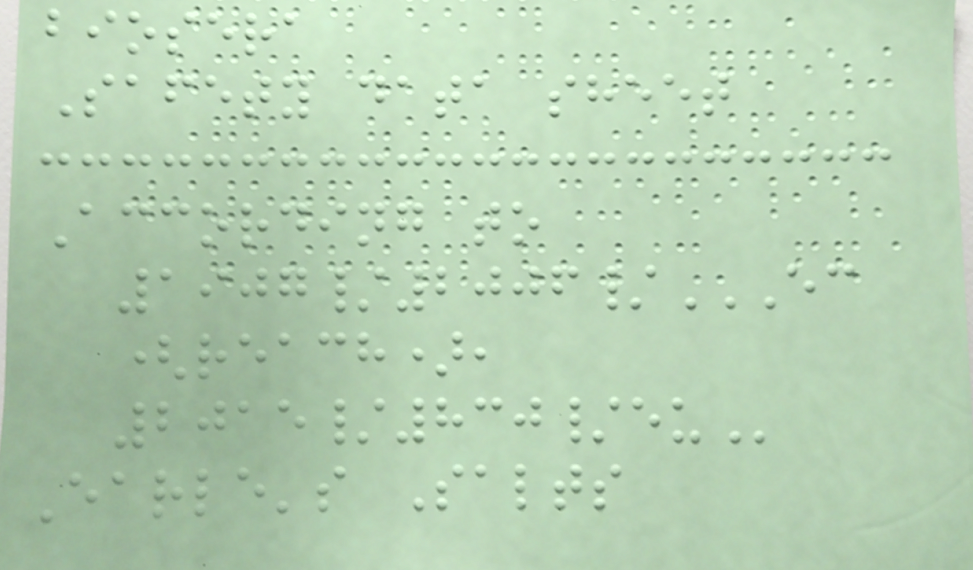biosera
Safety data sheet
According to
1907/2006/EC
(REACH),
2015/830/EU
Earle's Salts
